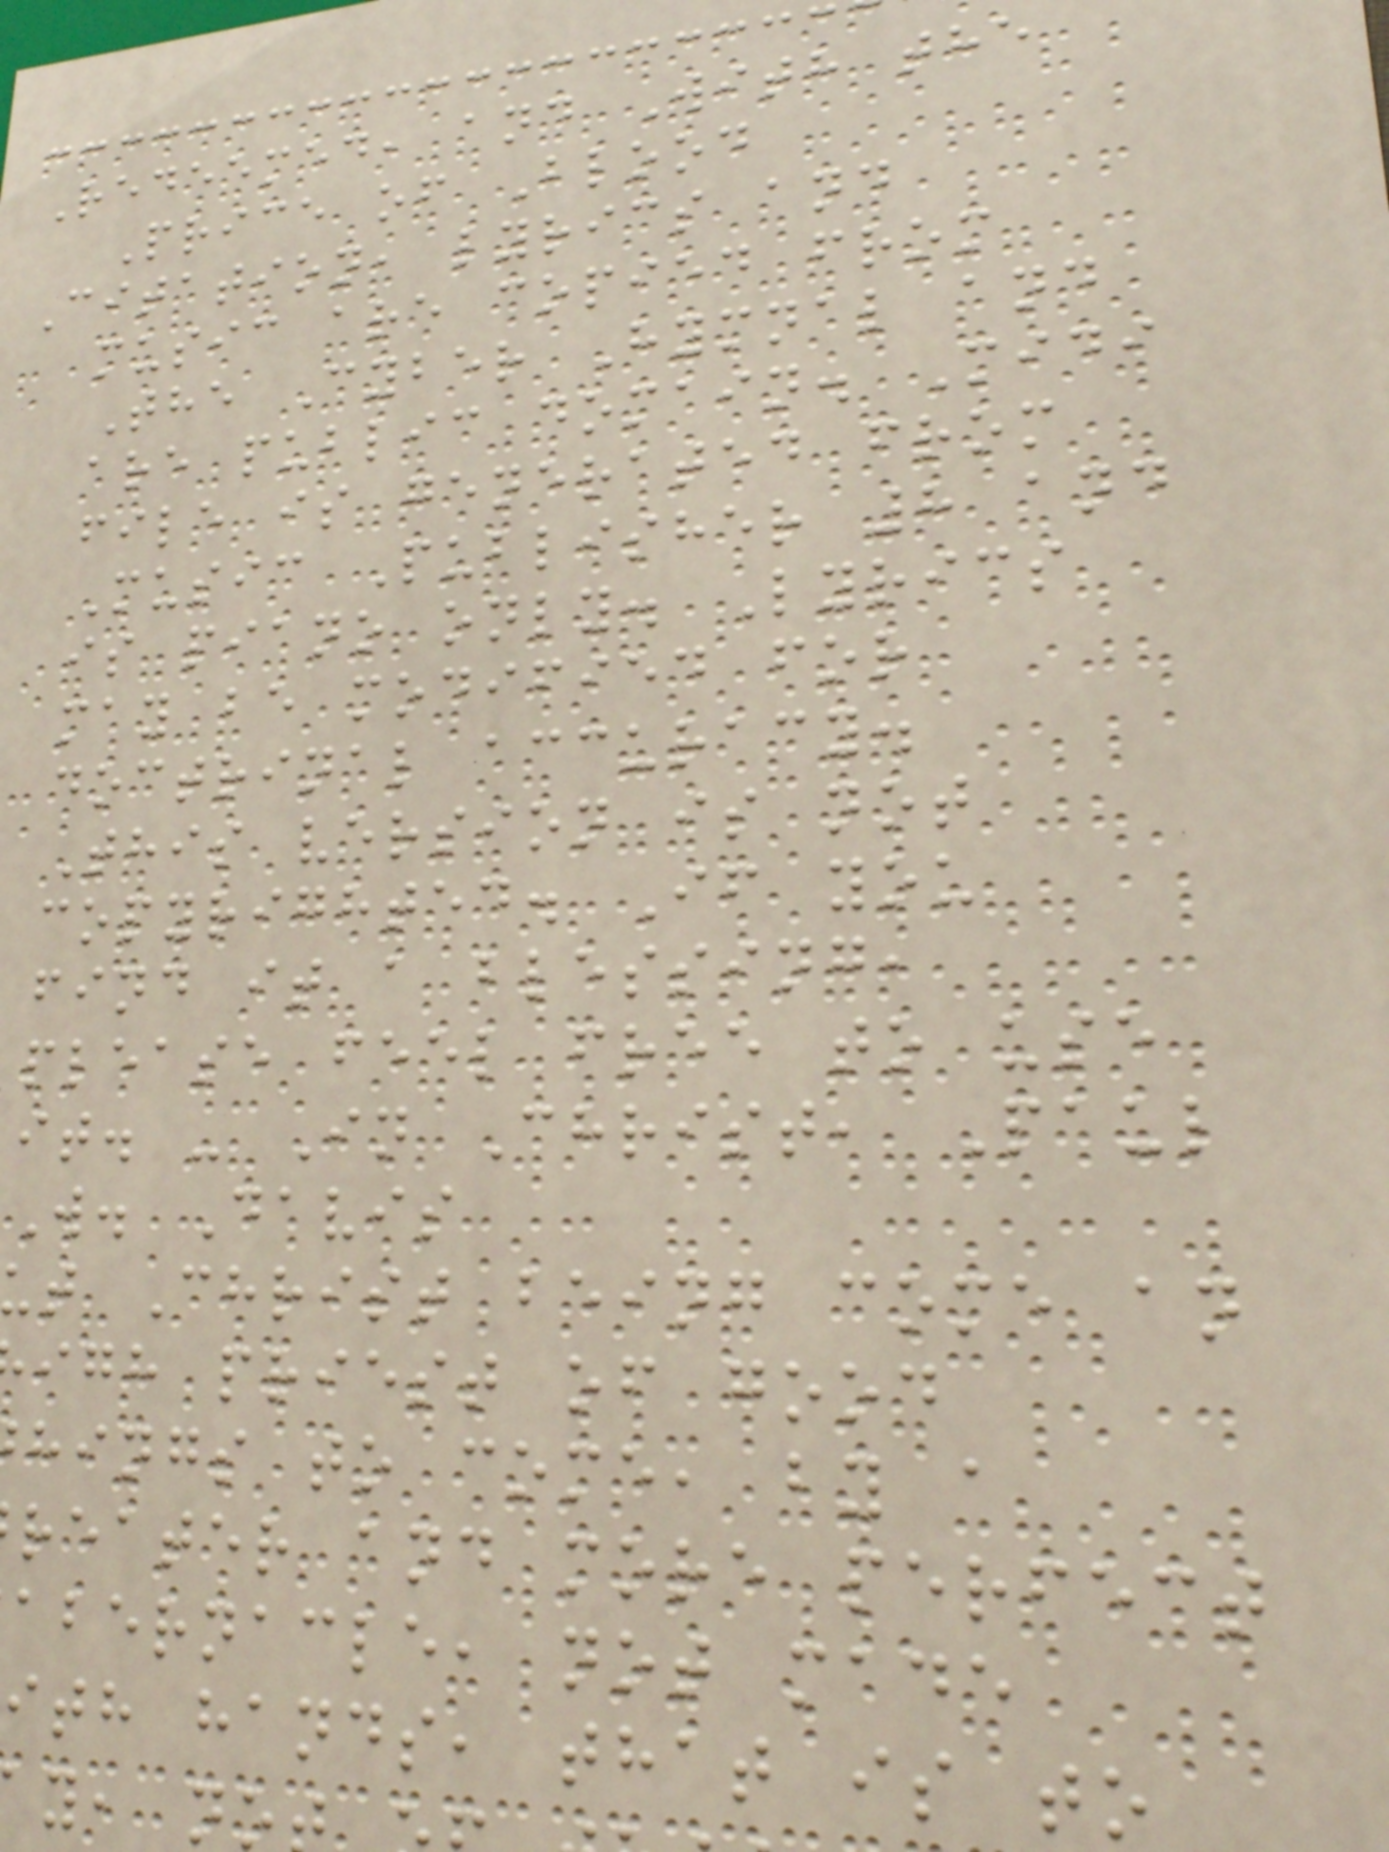Redeemed, and With the
Price of Blood
Citation, lyrics and
music are copied from
The Cyber Hymnal and
are public domain. Midi
file is generated from
Music Publisher 8 and
is piano only. Lyrics
may be modified for
doctrinal accuracy.
This version is not
copyrighted. If you
find it a blessing,
please feel free to use
it. - In Christ, Paul
W. Davis
ut Christ being come an
igh priest of good
hings to come, by a
reater and more perfect
abernacle, not made
ith hands, that is to
y, no
